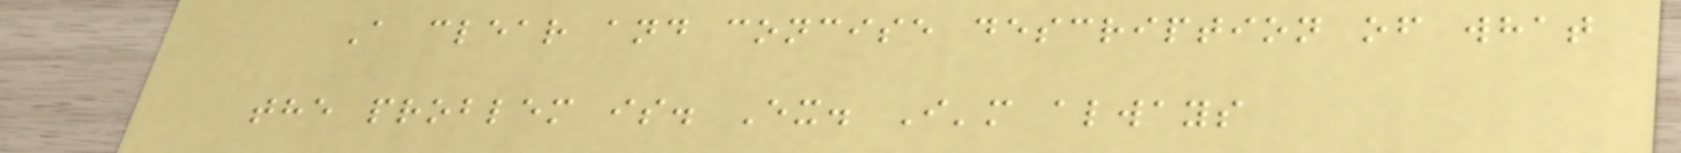A clear and concise description of what
the problem is. Ex. I'm always
